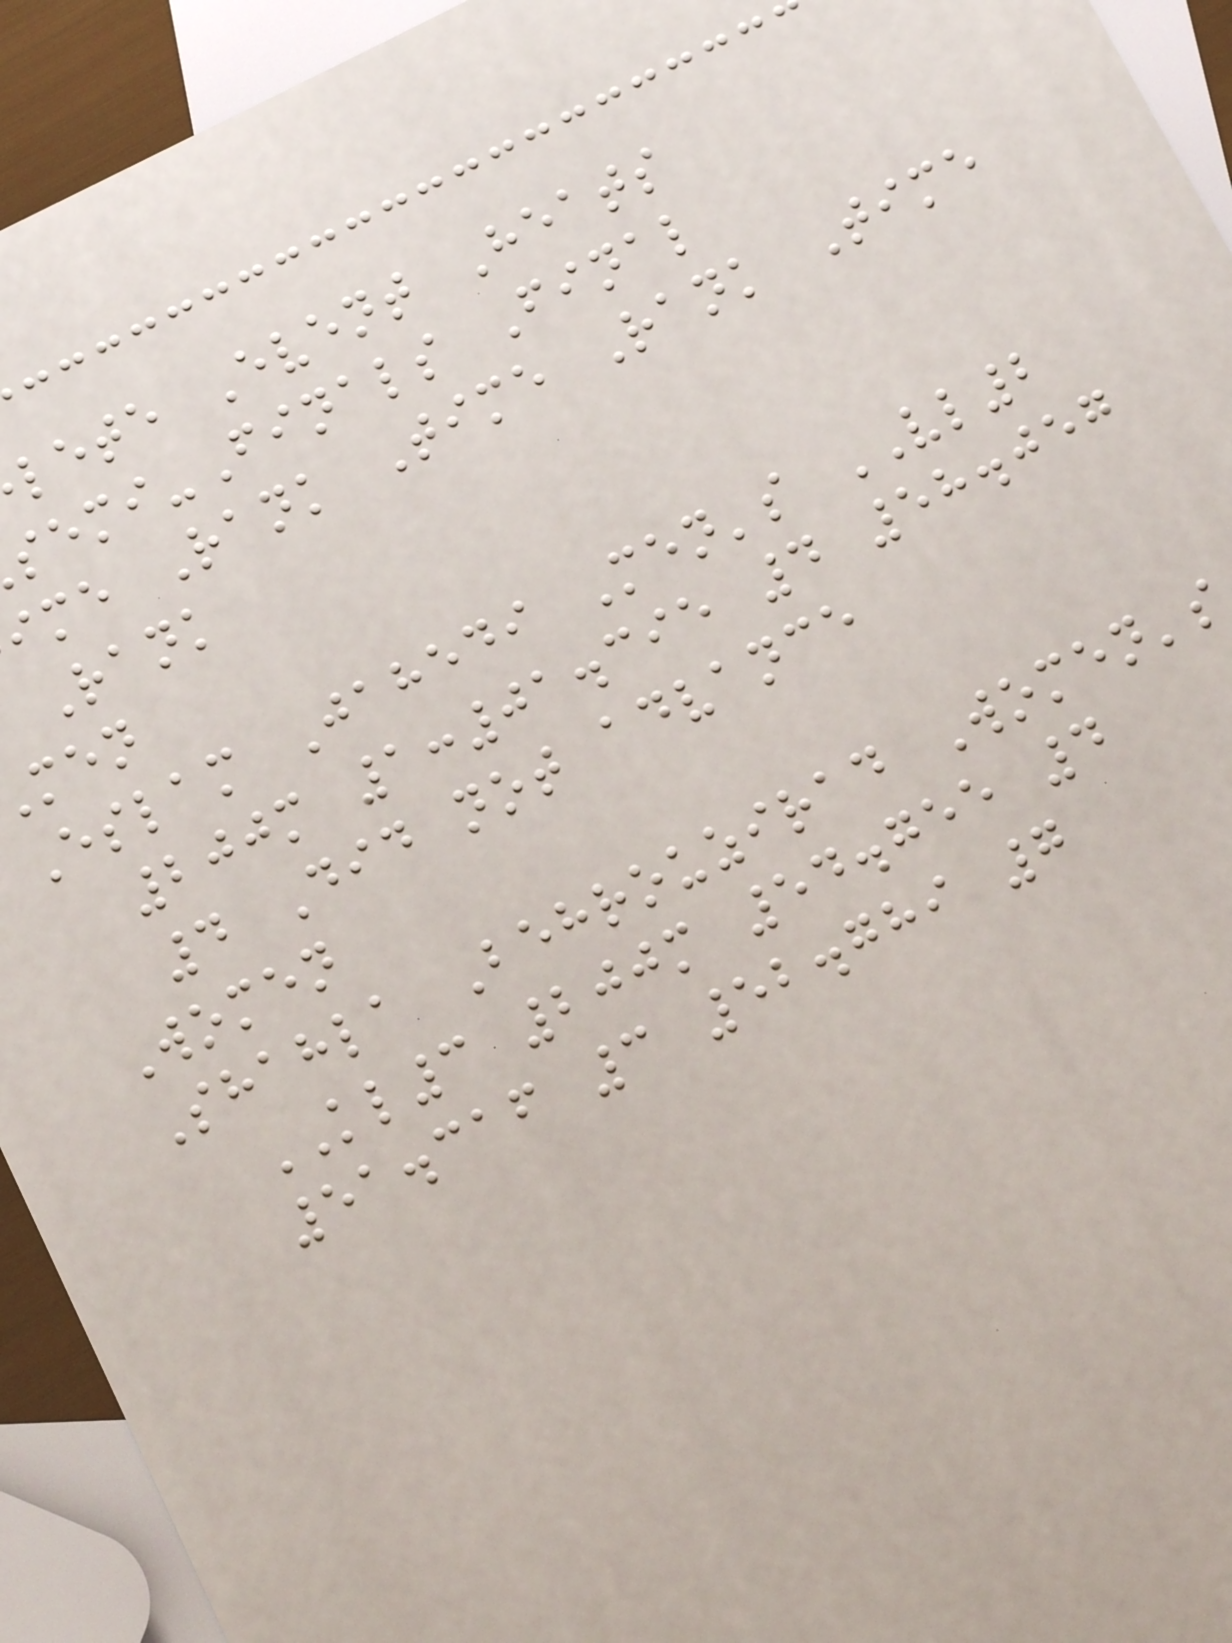lete Event Heats
emi-Finals Final
ime Rank Time Rank Time
Rank
Eslam Jahedi Men's VL2
200m 1:01.395 4 58.057
4 Did not advance
Women
Shahla Behrouzirad Women's
KL3 200m 54.755 4
51.316 3 52.789 7
